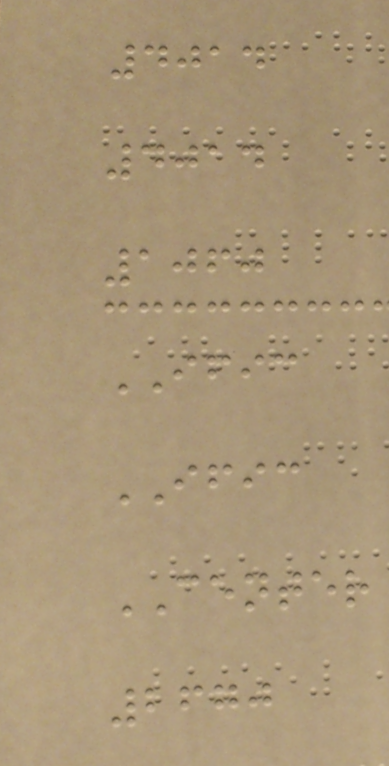4014
4014
1060
IFIC
IFIC
CENTER
2670
